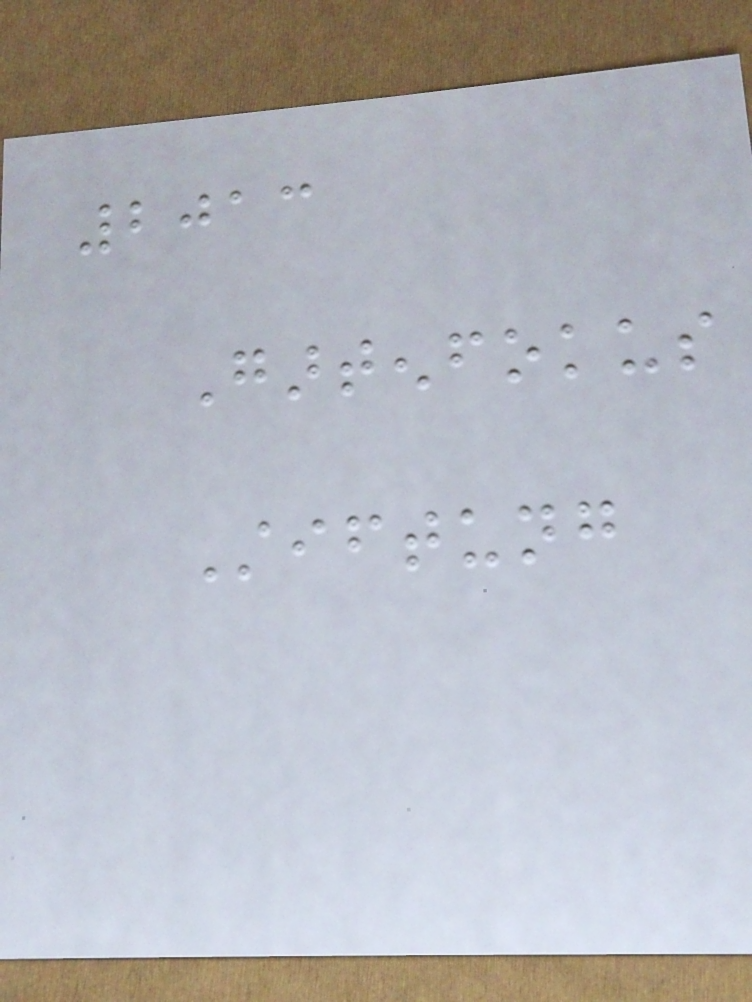2013
Gartenfokus
Stiftung
